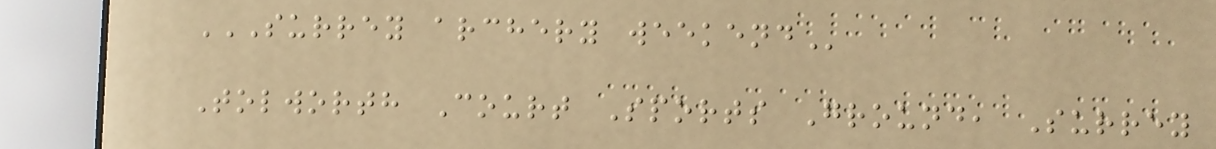SURREY ARCHERY WEEKEND
Tolworth Court Sports Ground, Surrey
